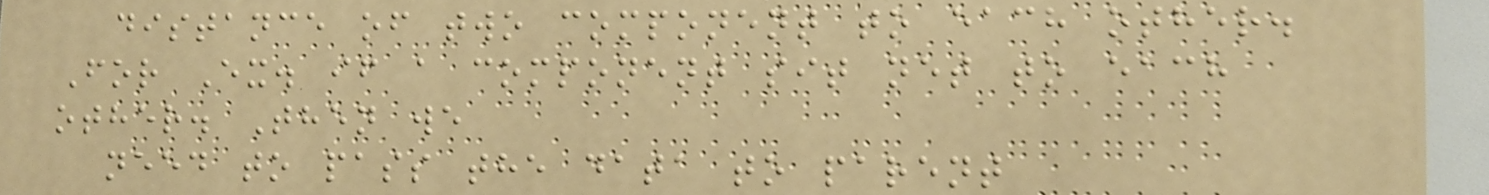distance of two component to each other.
For Ex. if a component sit net to each
other. Then we
need to pass the data to parent
